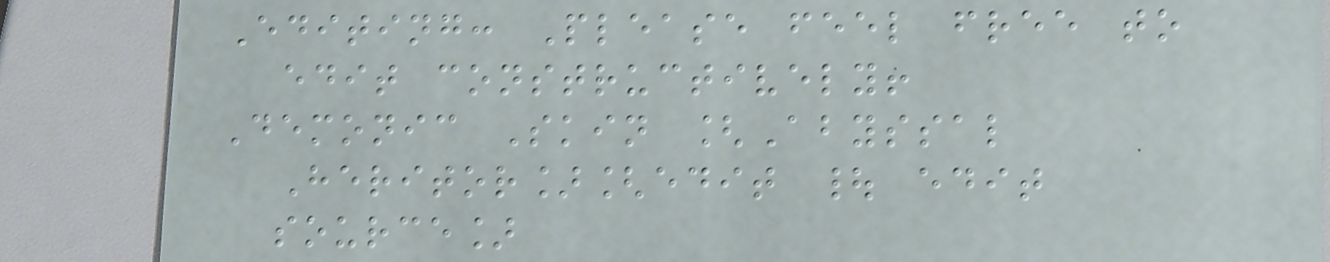Editing: Please feel free to
edit constructively!
Demonic Skin [Abyssal
Heritor][edit | edit
source]
